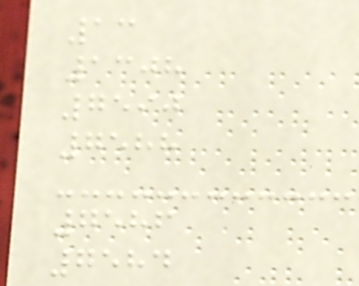13
1308
7590
7588
7586
7584
